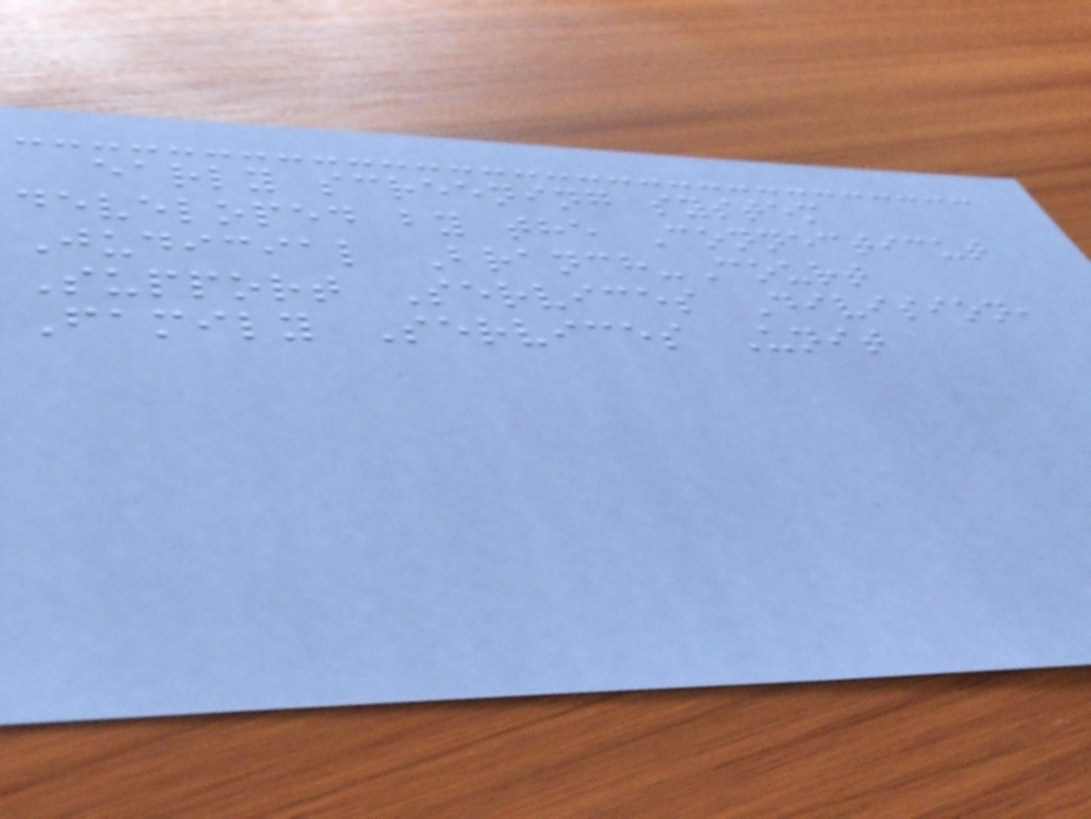early screening system
developed by the Connecticut
Judicial Branch-Court
Support Services Division,
Family Services Unit
